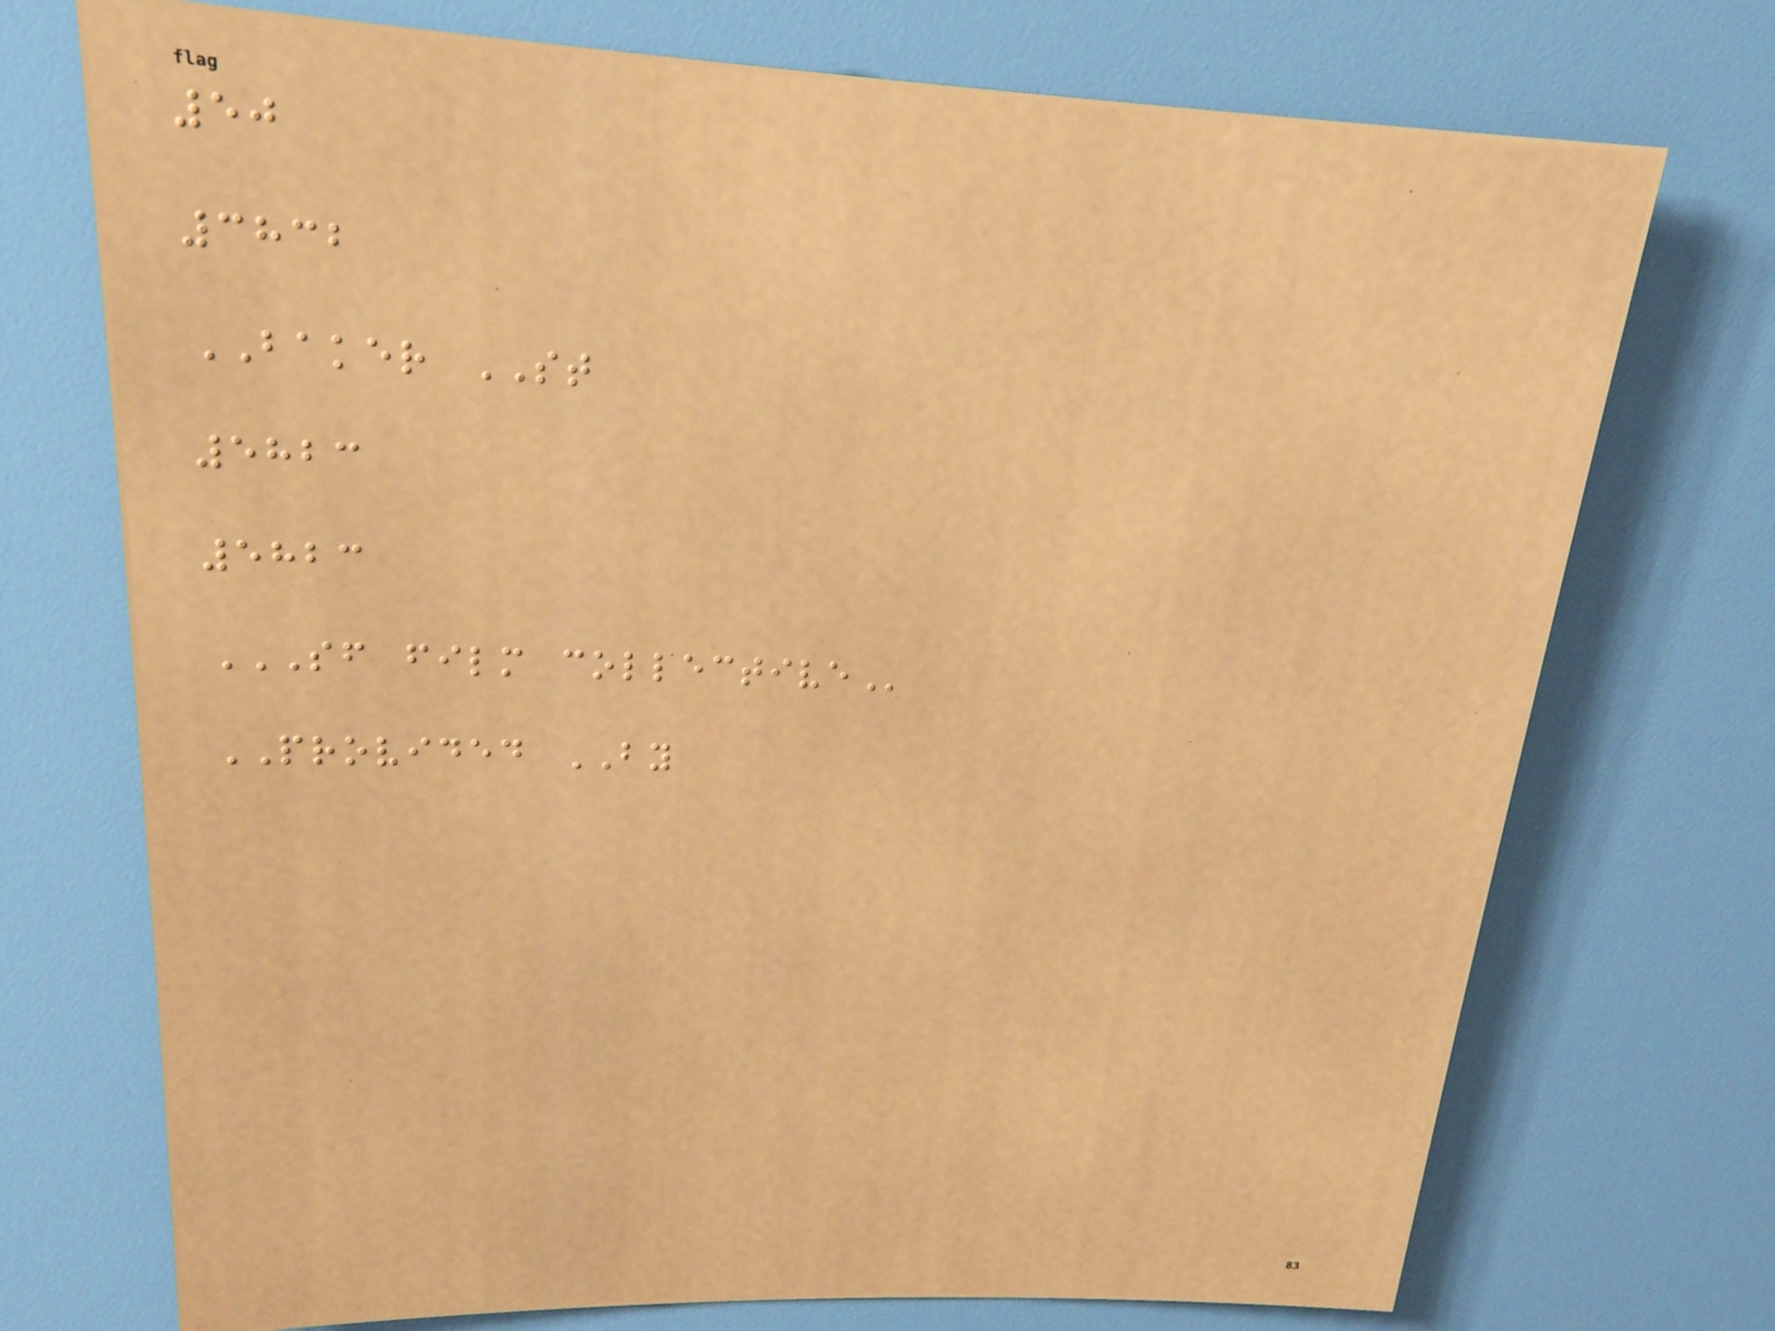50
3832
BAKER ST
5823
5823
SF FILM COLLECTIVE
PROVIDED BY
